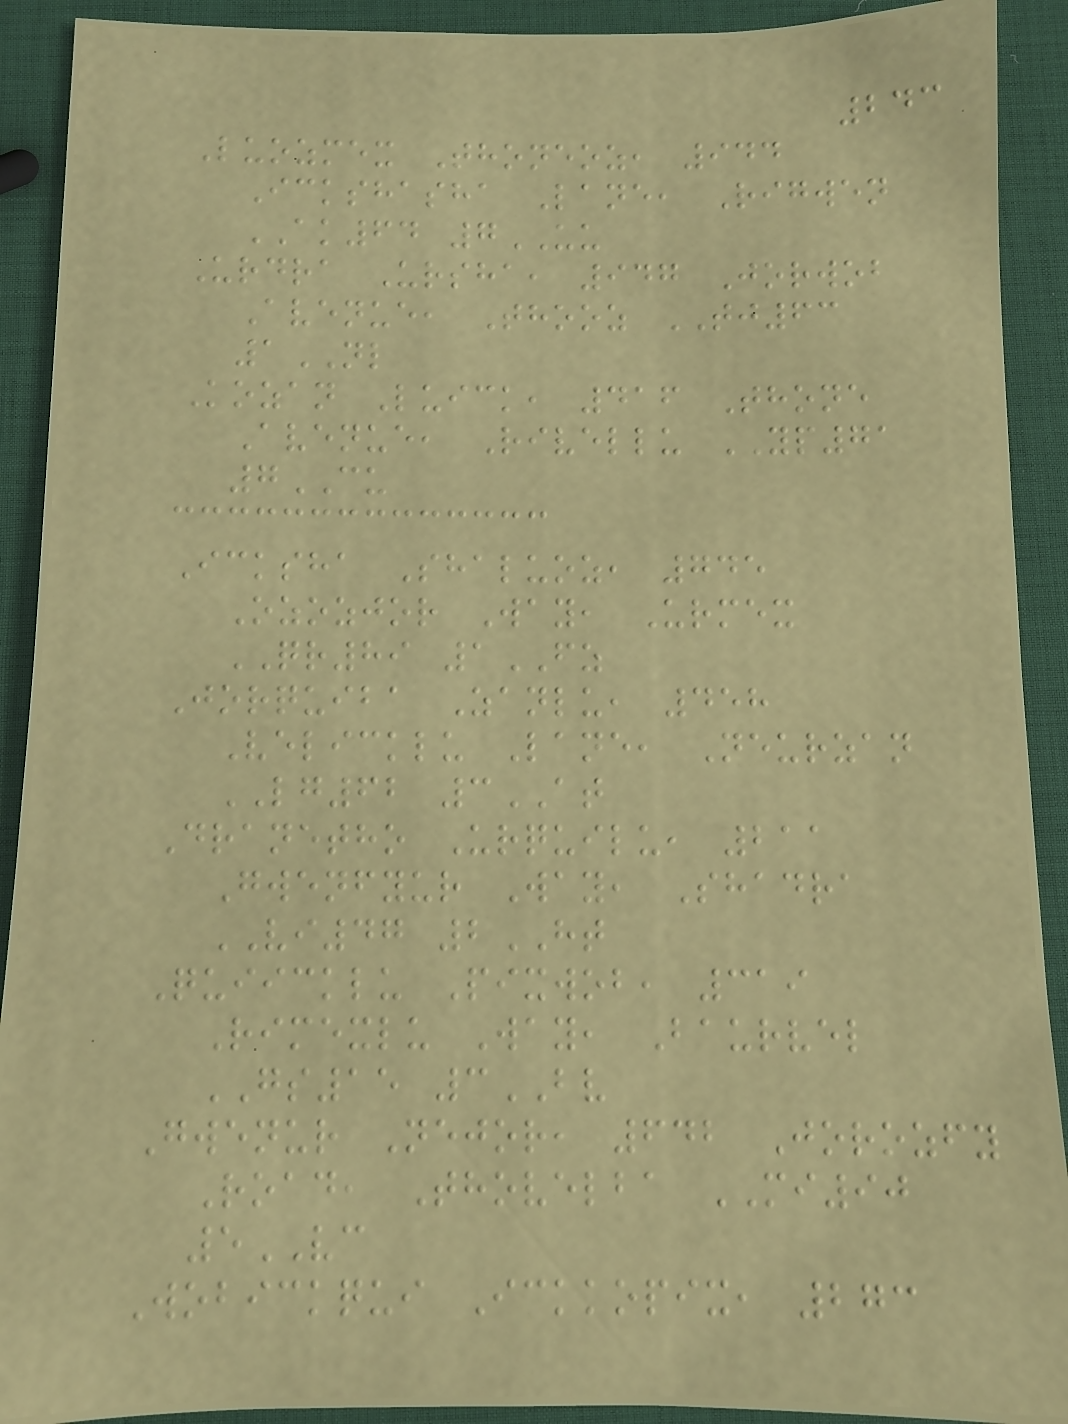243
Luozmex Thoneoz, 944
Ickshasha Lane, Rigwen
AK64 7UU
Urdra Ursha, 947 Jorwob
Avenue, Thooz TJ63
1NL
Kozan Luick, 416 Thone
Avenue, Rivellu YP71
7CU
Icksha Shaluoz, 745
Ozozjor Way, Urmex
QR89 1FZ
Jorquiba Zanlu, 458
Velicklu Lane, Neurzan
LG62 3AT
Dranetho Urquilu, 211
Gwenfyur Way, Shadra
VI47 2HT
Quiicklu Pixwob, 319
Rimexlu Way, Baurvel
GS15 3BV
Gwenur Nejor, 642 Jorozfy
Road, Thovelba MI90
5VC
Wobickqui Ickkopix, 273
